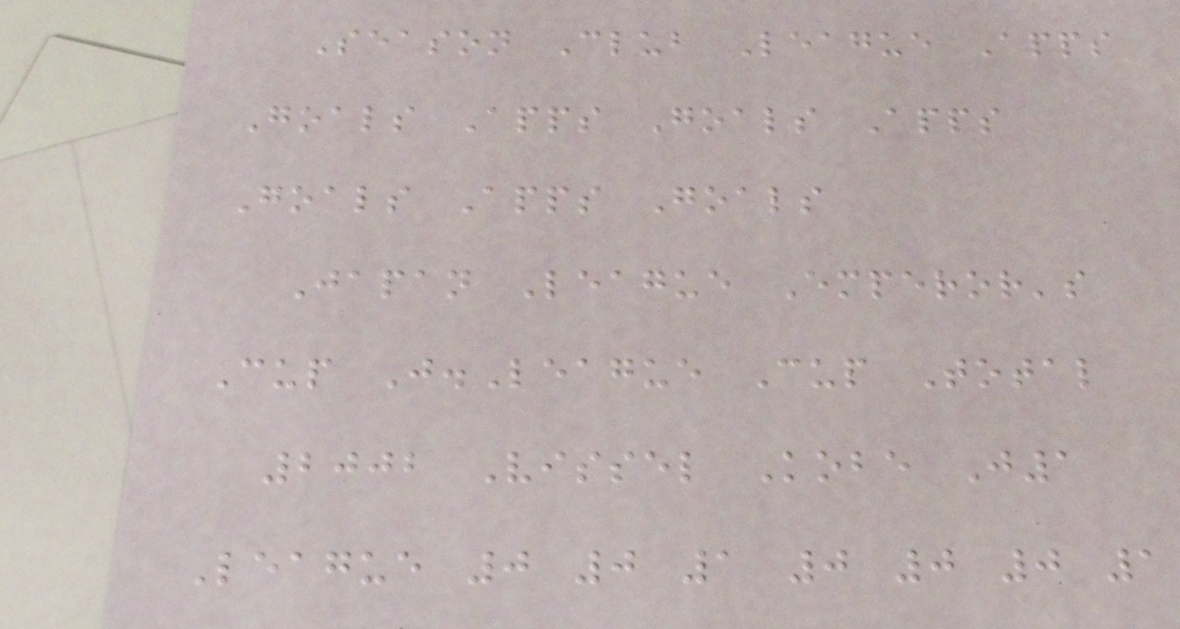Season Club League Apps
Goals Apps Goals Apps
Goals Apps Goals
Japan League Emperor's
Cup J.League Cup Total
2002 Vissel Kobe J1
League 0 0 1 0 0 0 1
